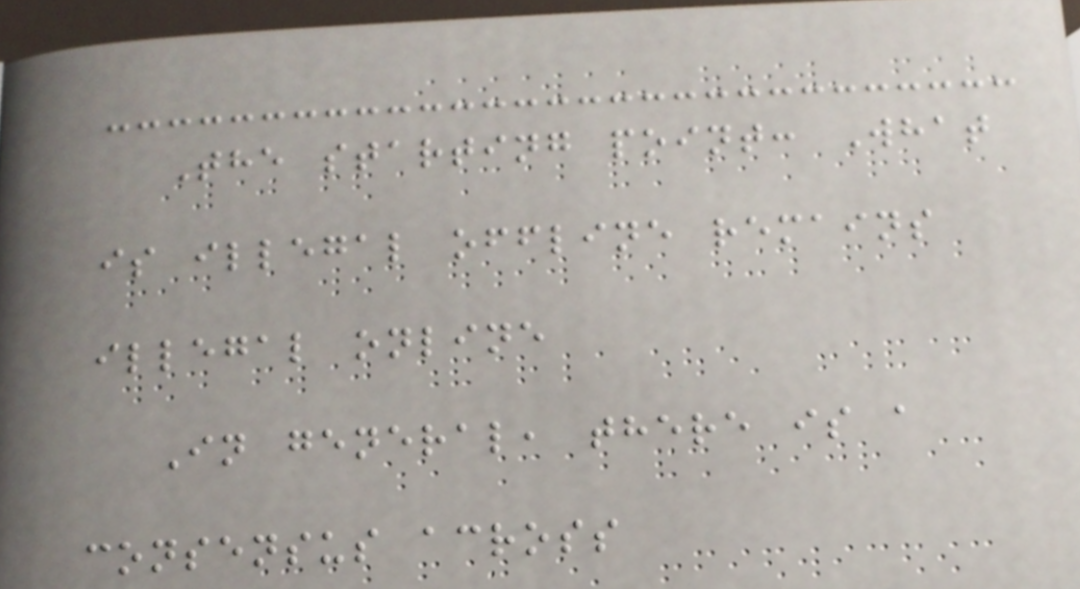The starting point: What
is illegal offline remains
illegal online
In general, there is a
consensus across
